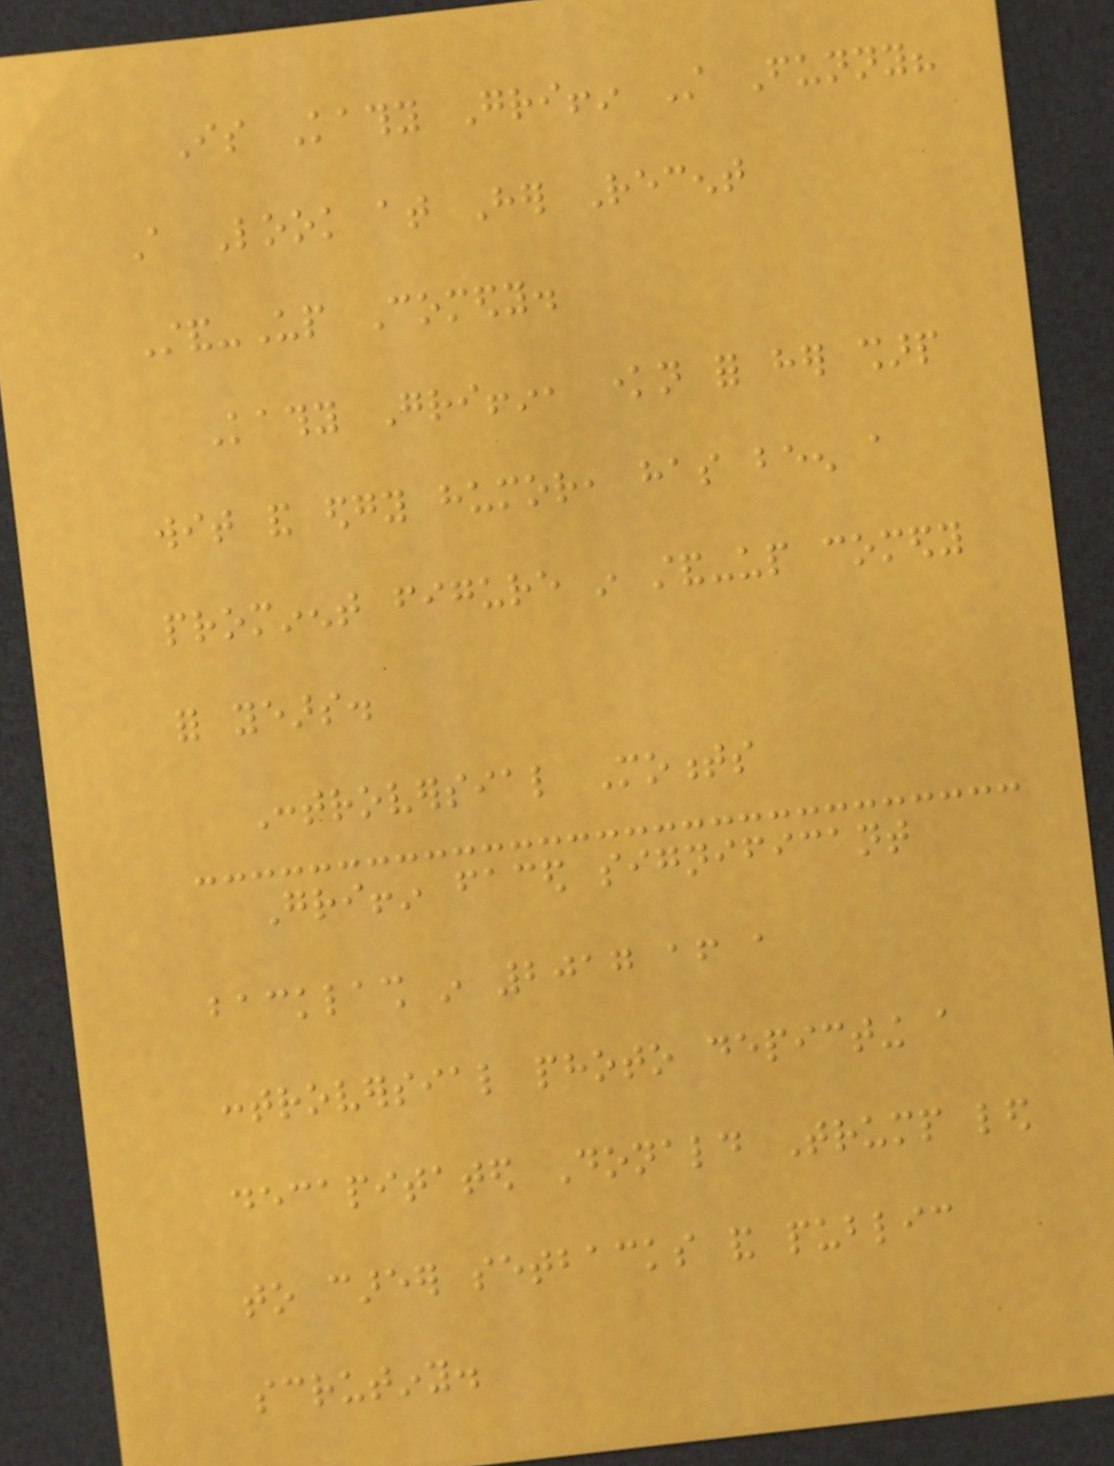Is Kathy Griffin Still Funny?
A Look at Her Recent
Stand-Up Comedy.
Kathy Griffin, known for her sharp
wit and edgy humor, has been a
prominent figure in stand-up comedy
for years.
Controversial Moments
Griffin faced significant
backlash in 2017 after a
controversial photo depicting a
decapitated Donald Trump led
to career setbacks and public
scrutiny.
